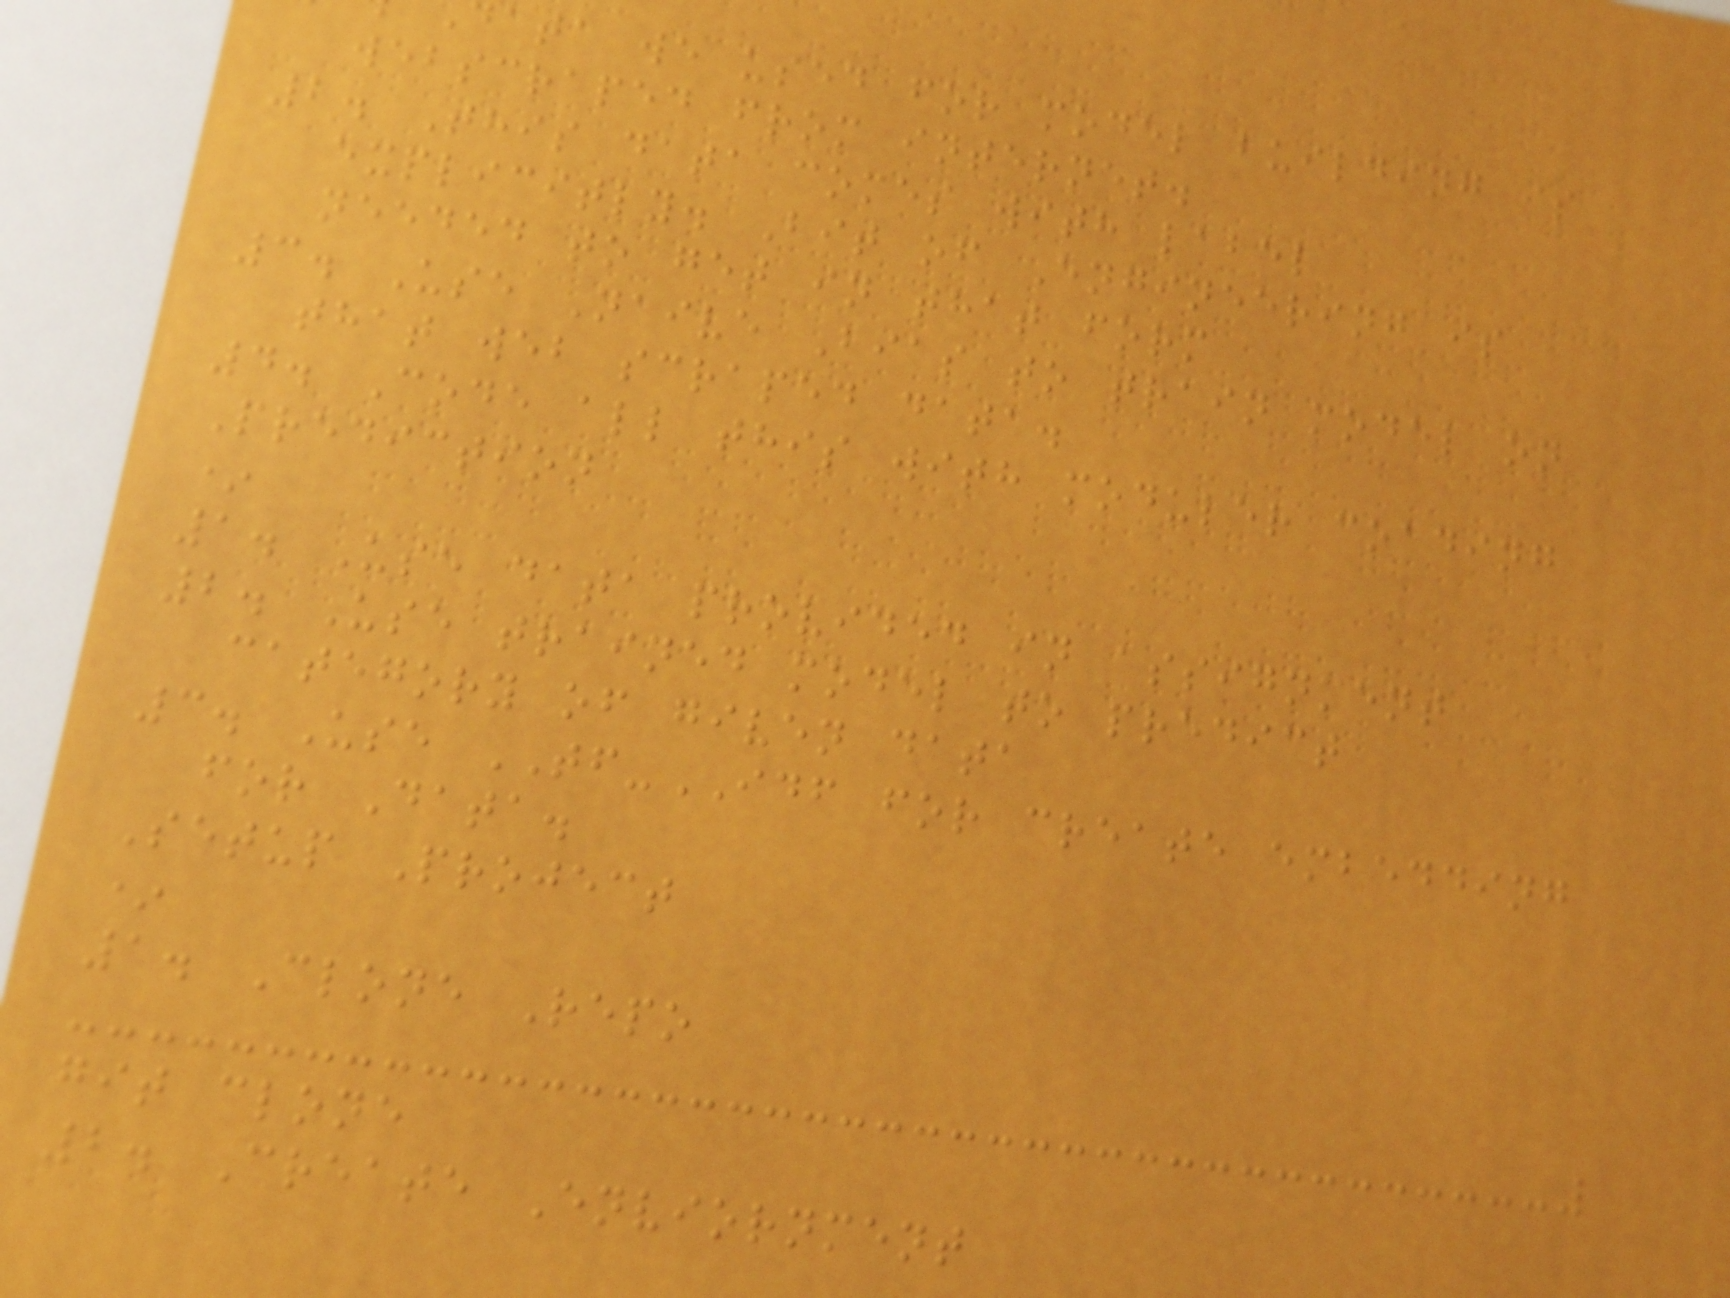ata we used for model building is
webscraped from internet.
2. This data comes with label
explicitly. Bit of Engineering is
needed to get in that form
3. Use Naive Bias to train model on
that web scraped data.
4. Code all this with moduler coading
Prediction
*
1. Use data provided in assignment
2. Use trained model to predict
category of given data
3. Use TF-IDF for create embedding
for Data.
Setup Project
*
1. Clone Repo
git clone
2. Create Enviornment
